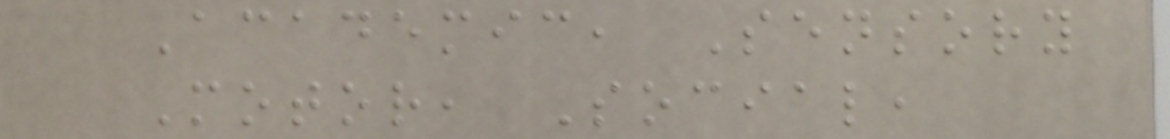Academic, Sensory
Motor, Social,
